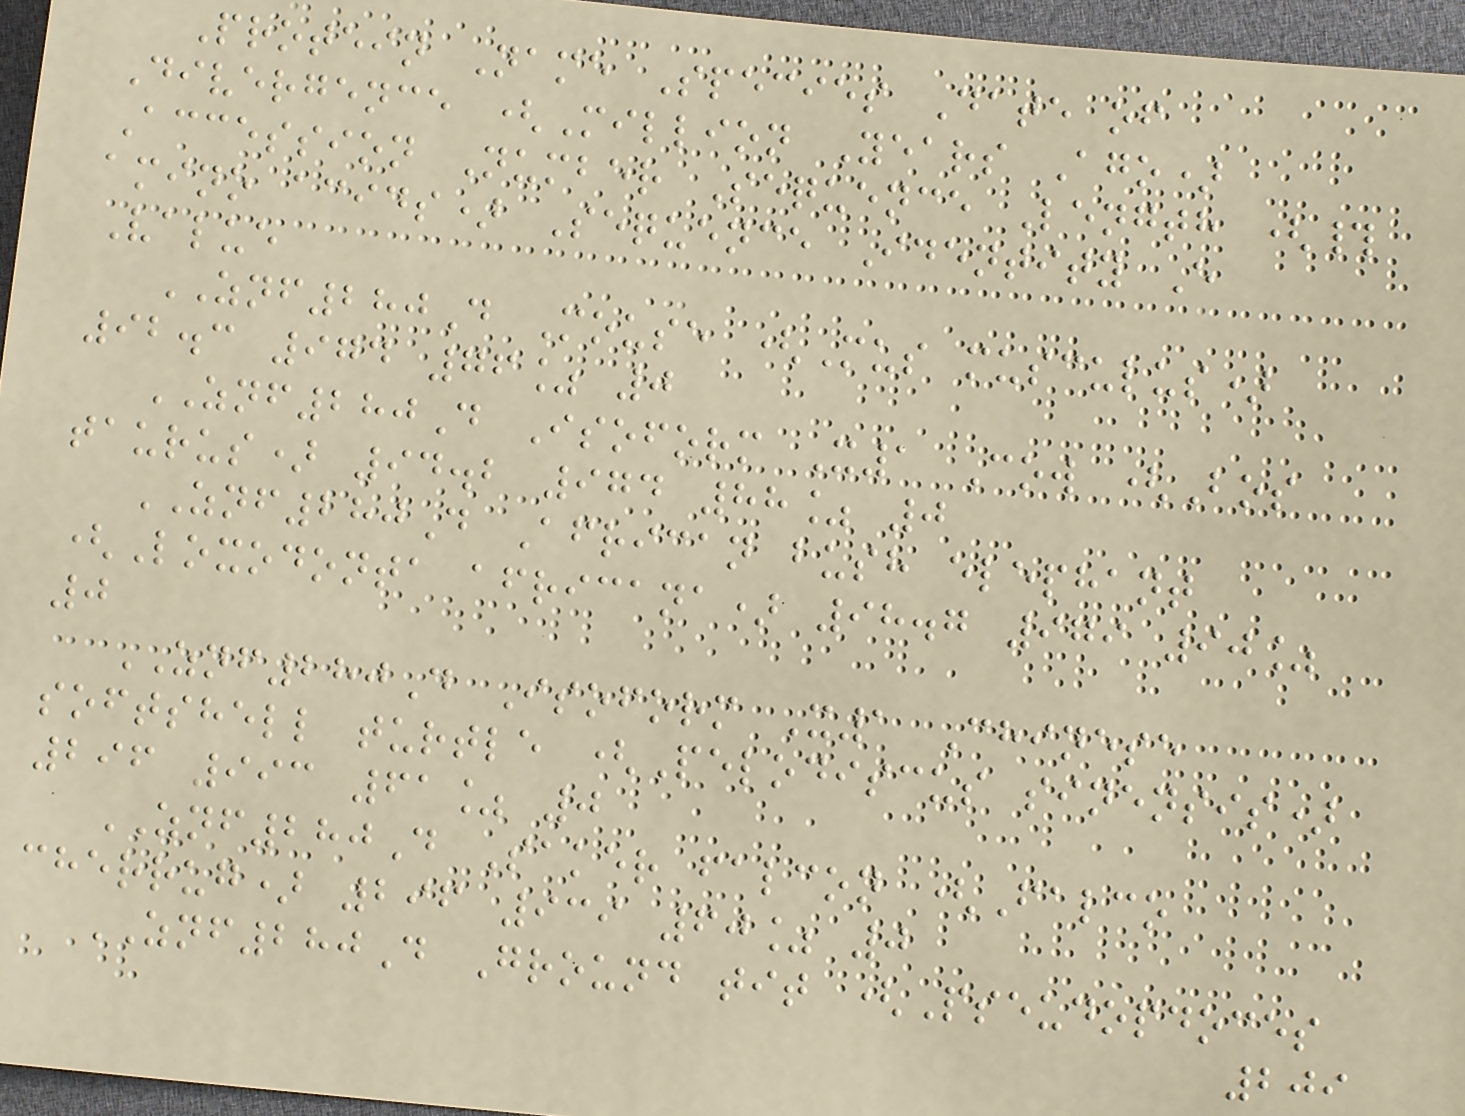Protein Name Species Date of
Divergence (Million Years Ago)
Accession Number Sequence Length (#
amino acids) Sequence Identity E
Value
ZNF280D Mouse (Mus musculus)
92.3 974 76% 0
ZNF280D Isoform X1 Cow (Bos
taurus) 94.2 974 88% 0
ZNF280D African bush elephant
(Loxodonta africana) 98.7 979 90%
0
ZNF280D Isoform X1 Chinese
softshell turtle (Pelodiscus sinensis)
296 993 61% 0
ZNF280D Saker falcon (Falco
cherrug) 296 939 60% 0
ZNF280D Ground tit (Pseudopdoces
209
